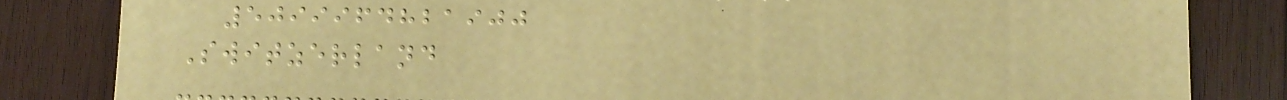5099964821900
Switzerland
